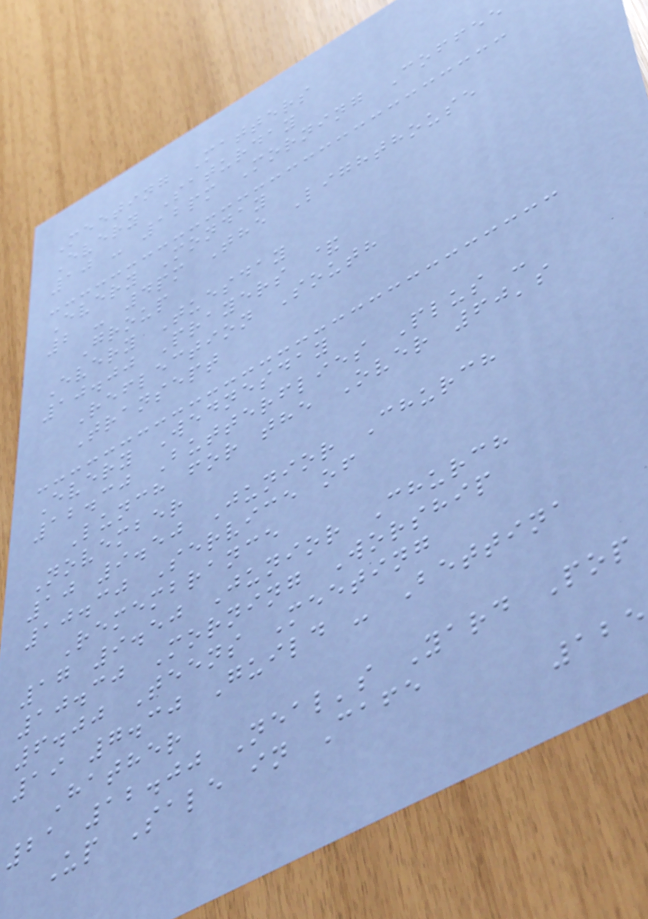Meeting Matters
Every Saturday
10 - 12pm Morning Coffee
Every Monday
2 - 4pm The Lighthouse
Group
Every Tuesday
10.00 Prayers &
Reflection South
Transept
Every Wednesday
12.30 Butterflies Plus -
Lunch for the Over 60's
November
10 9.50 Junior Church
10.30 Service of
Remembrance
17 9.50 Junior Church
10.30 Morning Worship
6.00 Teens Meeting
19 7.30 Guild - Bettina
Hather
21 12.00 Neal's Yard Pop
Up Sale in Cafe
125
